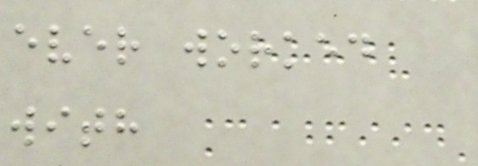ever worked
with
